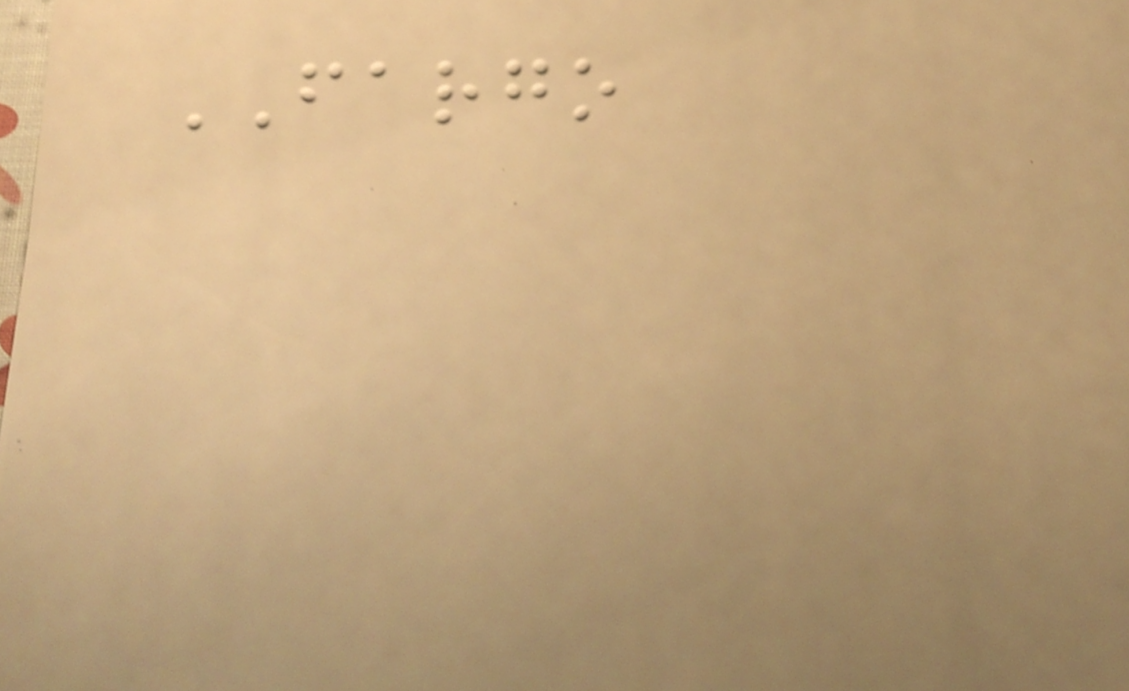FARGO
